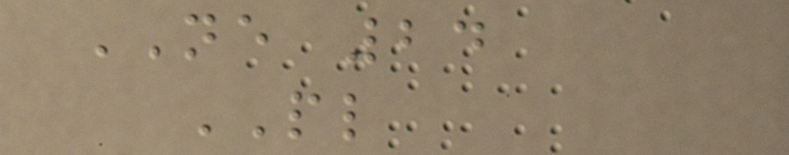NE 24
PL
